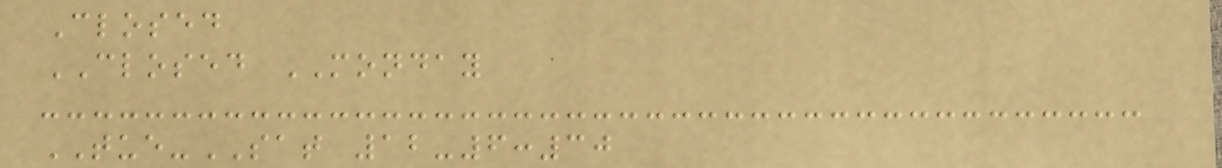Closed
CLOSED MONDAY
TUE-SAT 12-6:30
